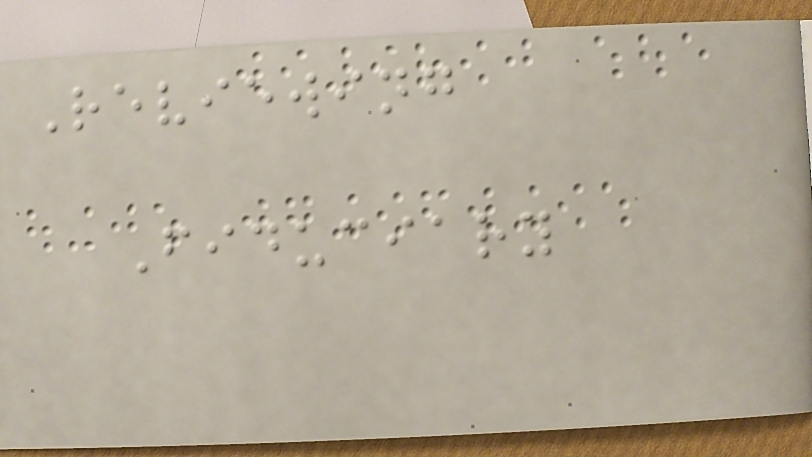Reviewing
Fiduciary
